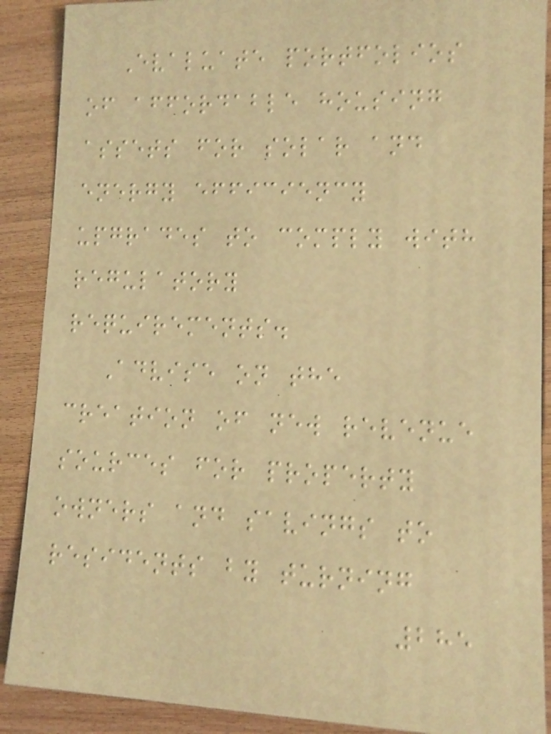Evaluate portfolios
of affordable housing
assets for solar and
energy efficiency
upgrades to comply with
regulatory
requirements.
Advise on the
creation of new revenue
sources for property
owners and savings to
residents by turning
285
